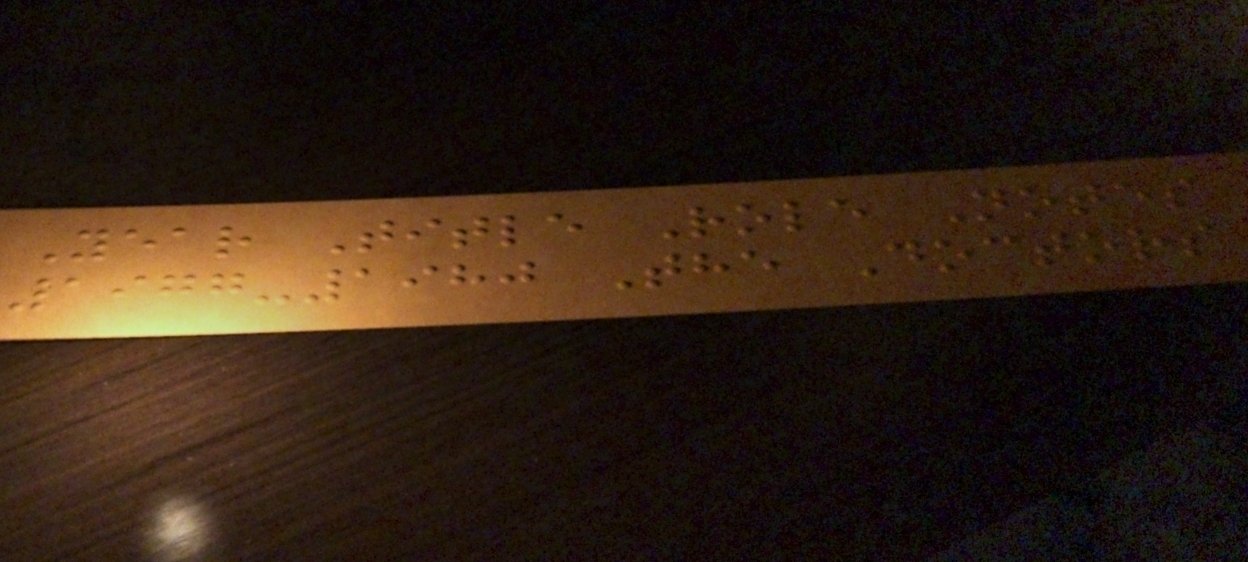Year Title Role Notes
1977-1980 The Doctors
